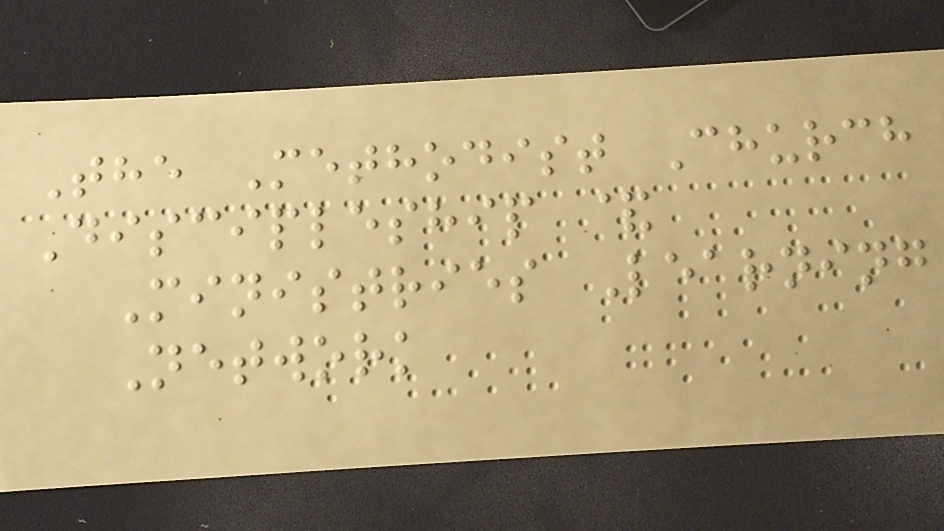The Methodist Church
Discipleship &
Ministries Learning
Network
